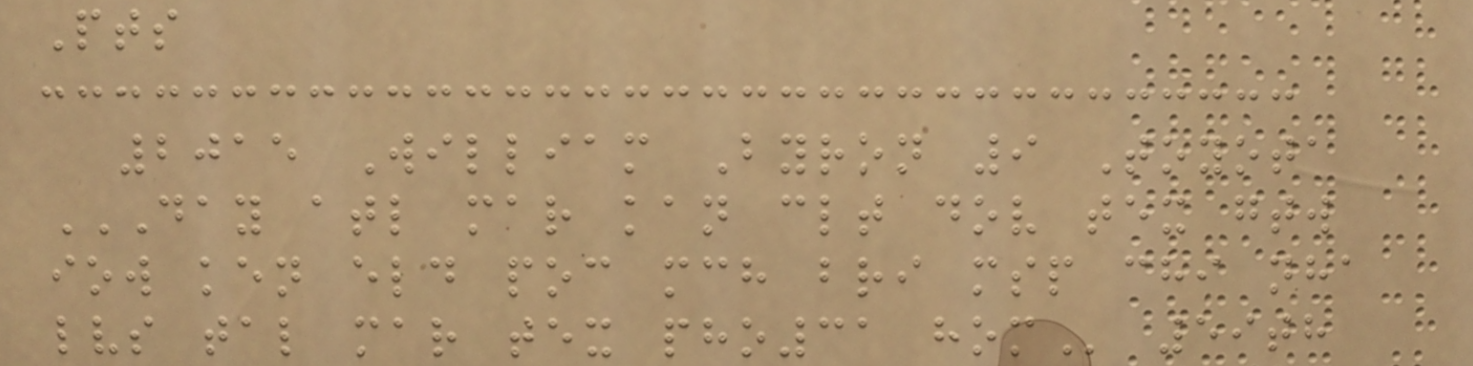Pts
2015 William Byron 9 Toyota
DAY ATL MAR KAN CLT DOV TEX GTW
IOW KEN ELD POC MCH BRI MSP CHI NHA
LVS TAL MAR TEX PHO31 HOM 59th
